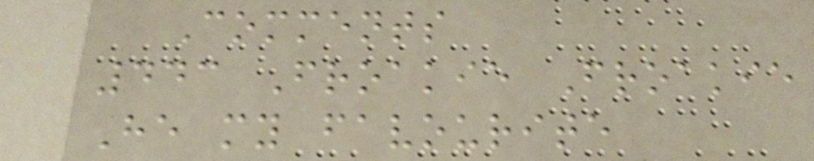Comments
443 Froakie Froakie
He my favourite
